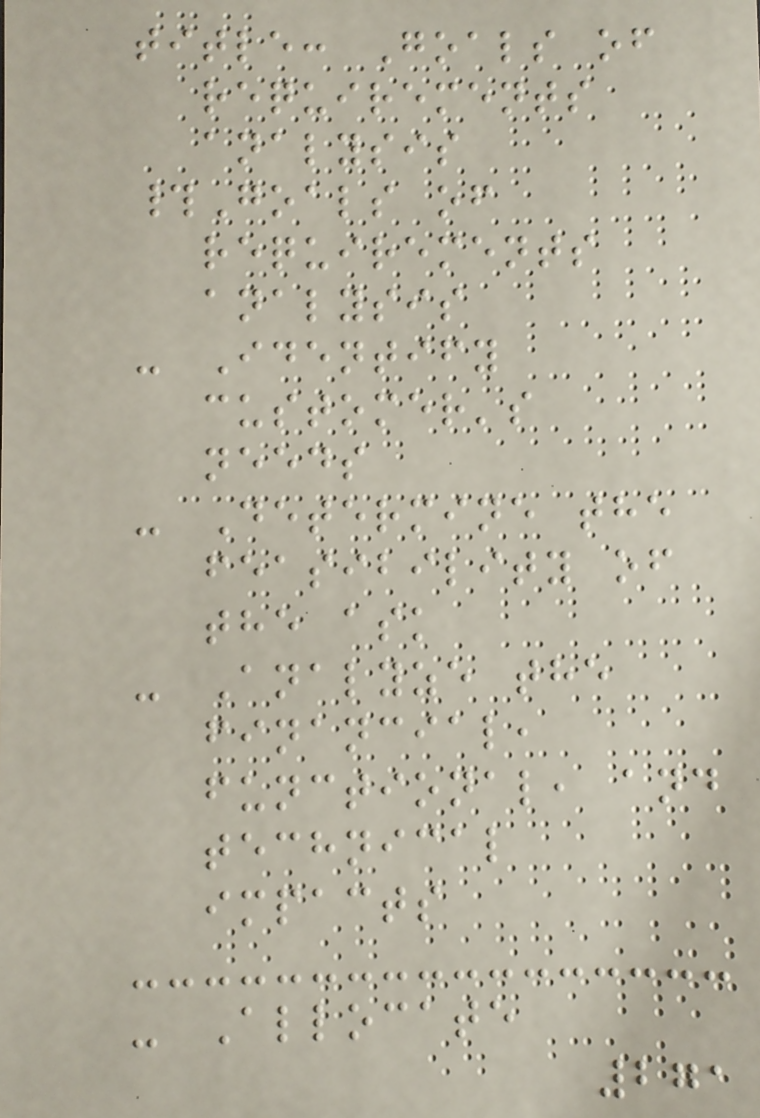title: Goals of
requirements
analysis
#Goals of
requirements
analysis
- Identify
customer's
needs
- Determine the
feasibility of
the ask
- Analyze the
financial,
functional, and
technical
impacts
- Allocate
271
